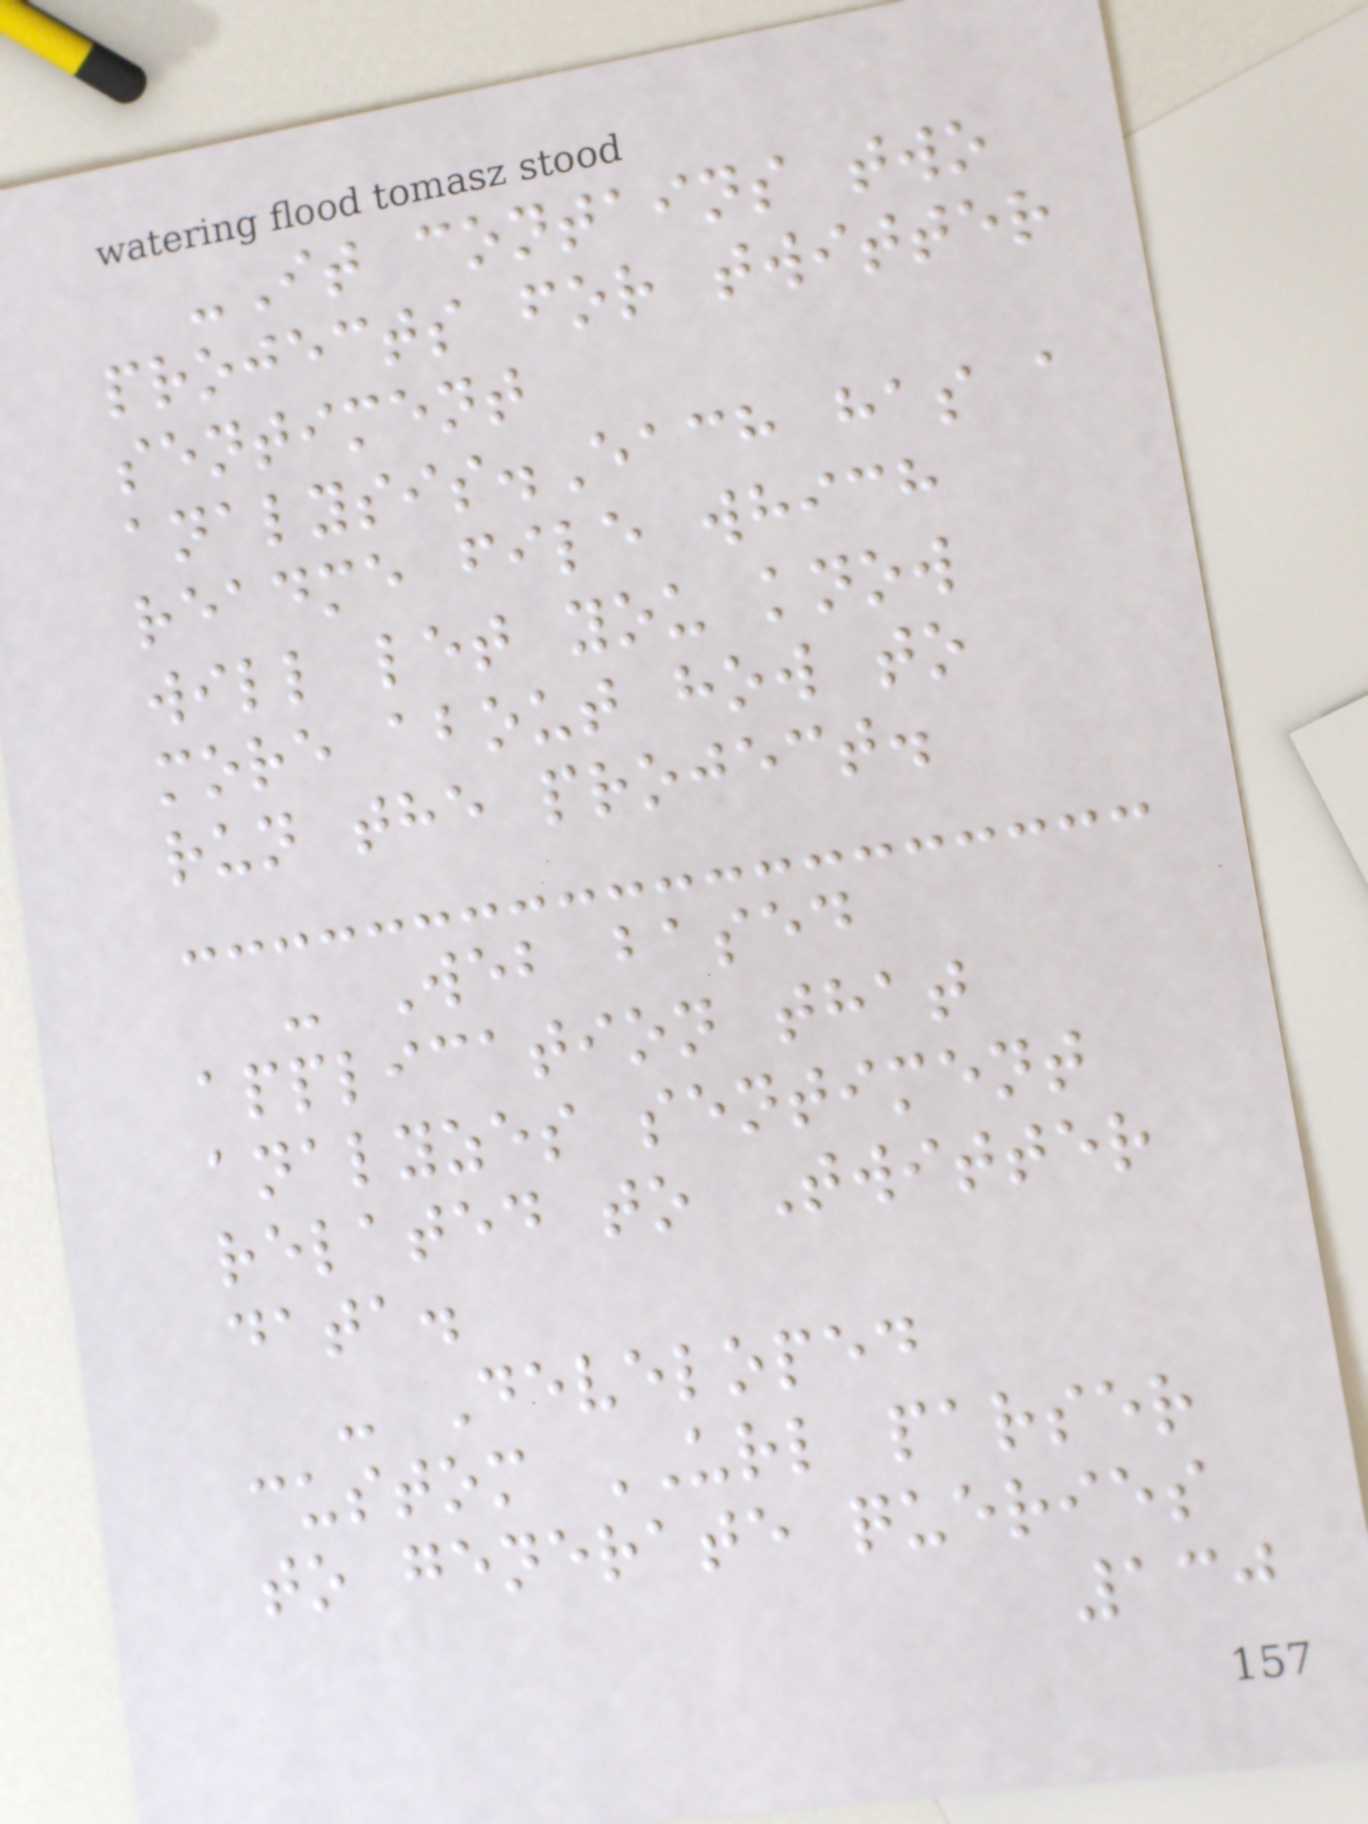-It contains two
projects for twitter
sentiment
analysis.Each has a
readme file which
will let you know
more about how to
run the project.
- Web based
application that
analyzes sentiment
related to Twitter
data.
- Developed
custom URL parser
to generate queries
130
